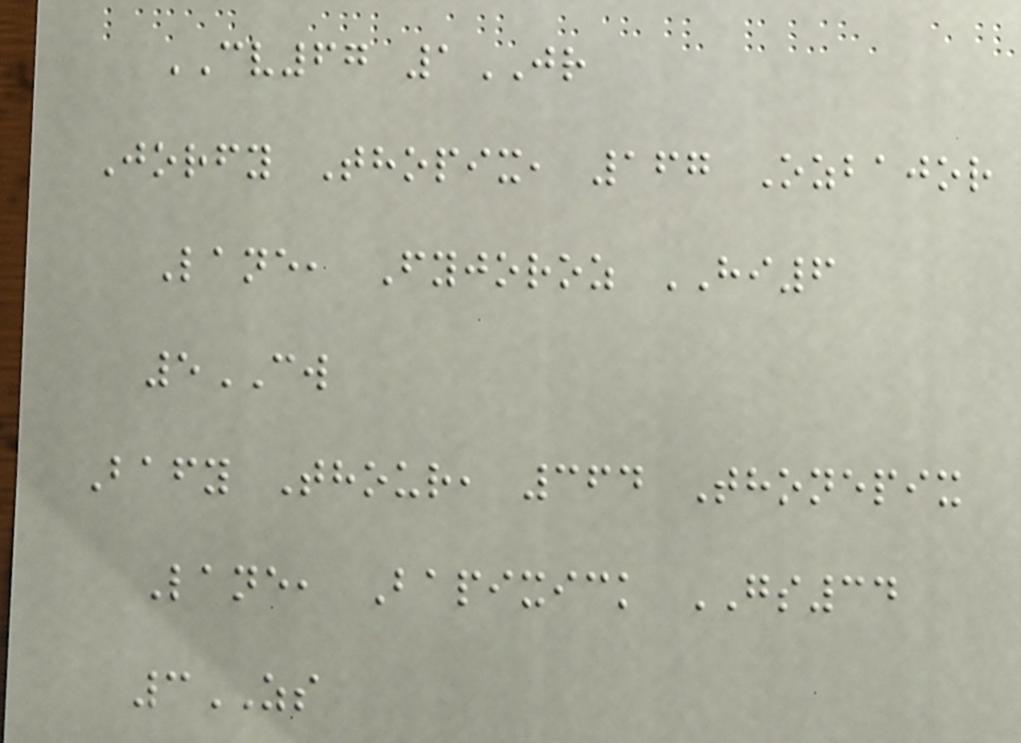CV67 1JR
Jorfy Thopix, 167 Ozbajor
Lane, Fyjoroz HI6
5CW
Bafy Thour, 364 Thonepix
Lane, Bapixick GS34
3ZS
